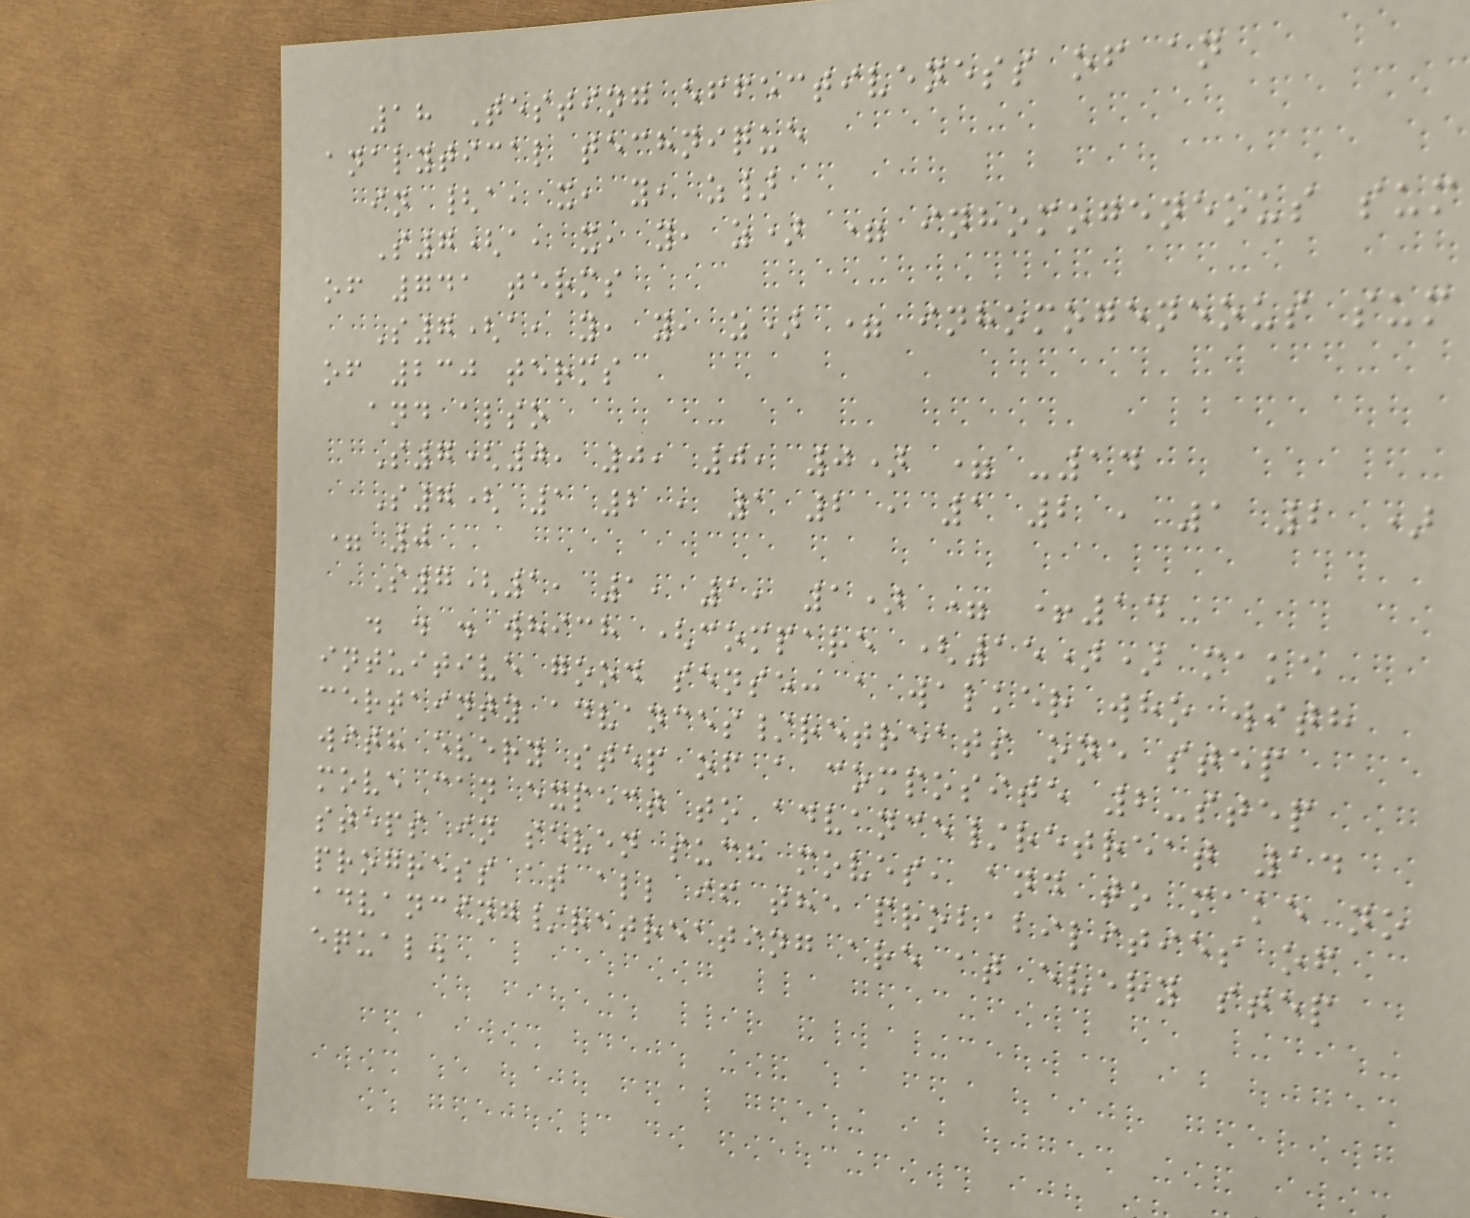18 Testing effectiveness of an
analytical technique
in {a, x, y, z}
S7(a, x, y, z) = inhomogeneous sum
of 741 terms
S7(a, y, y, z) = inhomogeneous sum
of 230 terms
and also
S7(0, 0, 0, 0) = -14
S7( 1 2 , 1 2 , 1 2 , 1 2 )
= 0
S7(1, 1, 1, 1) = +14
. . . which (compare (15)) make
intuitive good sense: a walker who with
certainty advances/retreats one step
with every step of a composite 2-step
move can expect to advance/retreat 14
steps in seven such moves, and to make no
progress at all if the probabilities of
advancing/retreating are at every step
equal.
